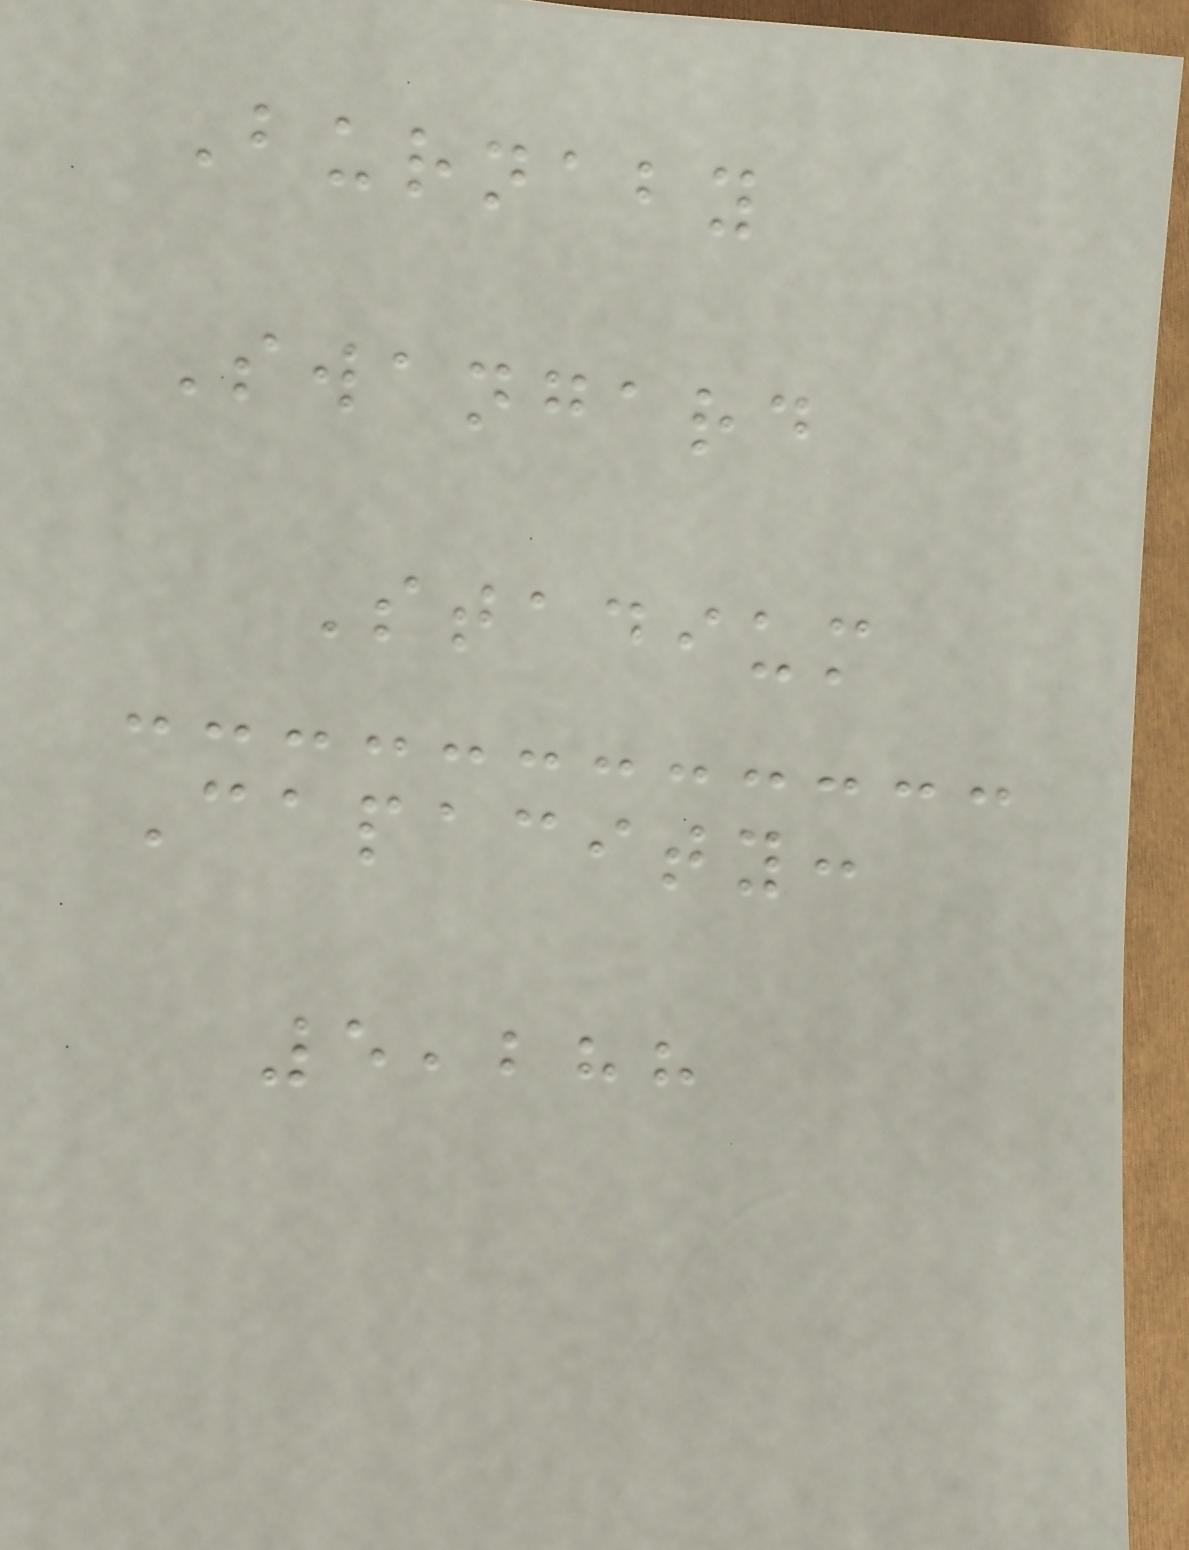Burnaby
Swangard
Stadium
Capacity:
5,288
